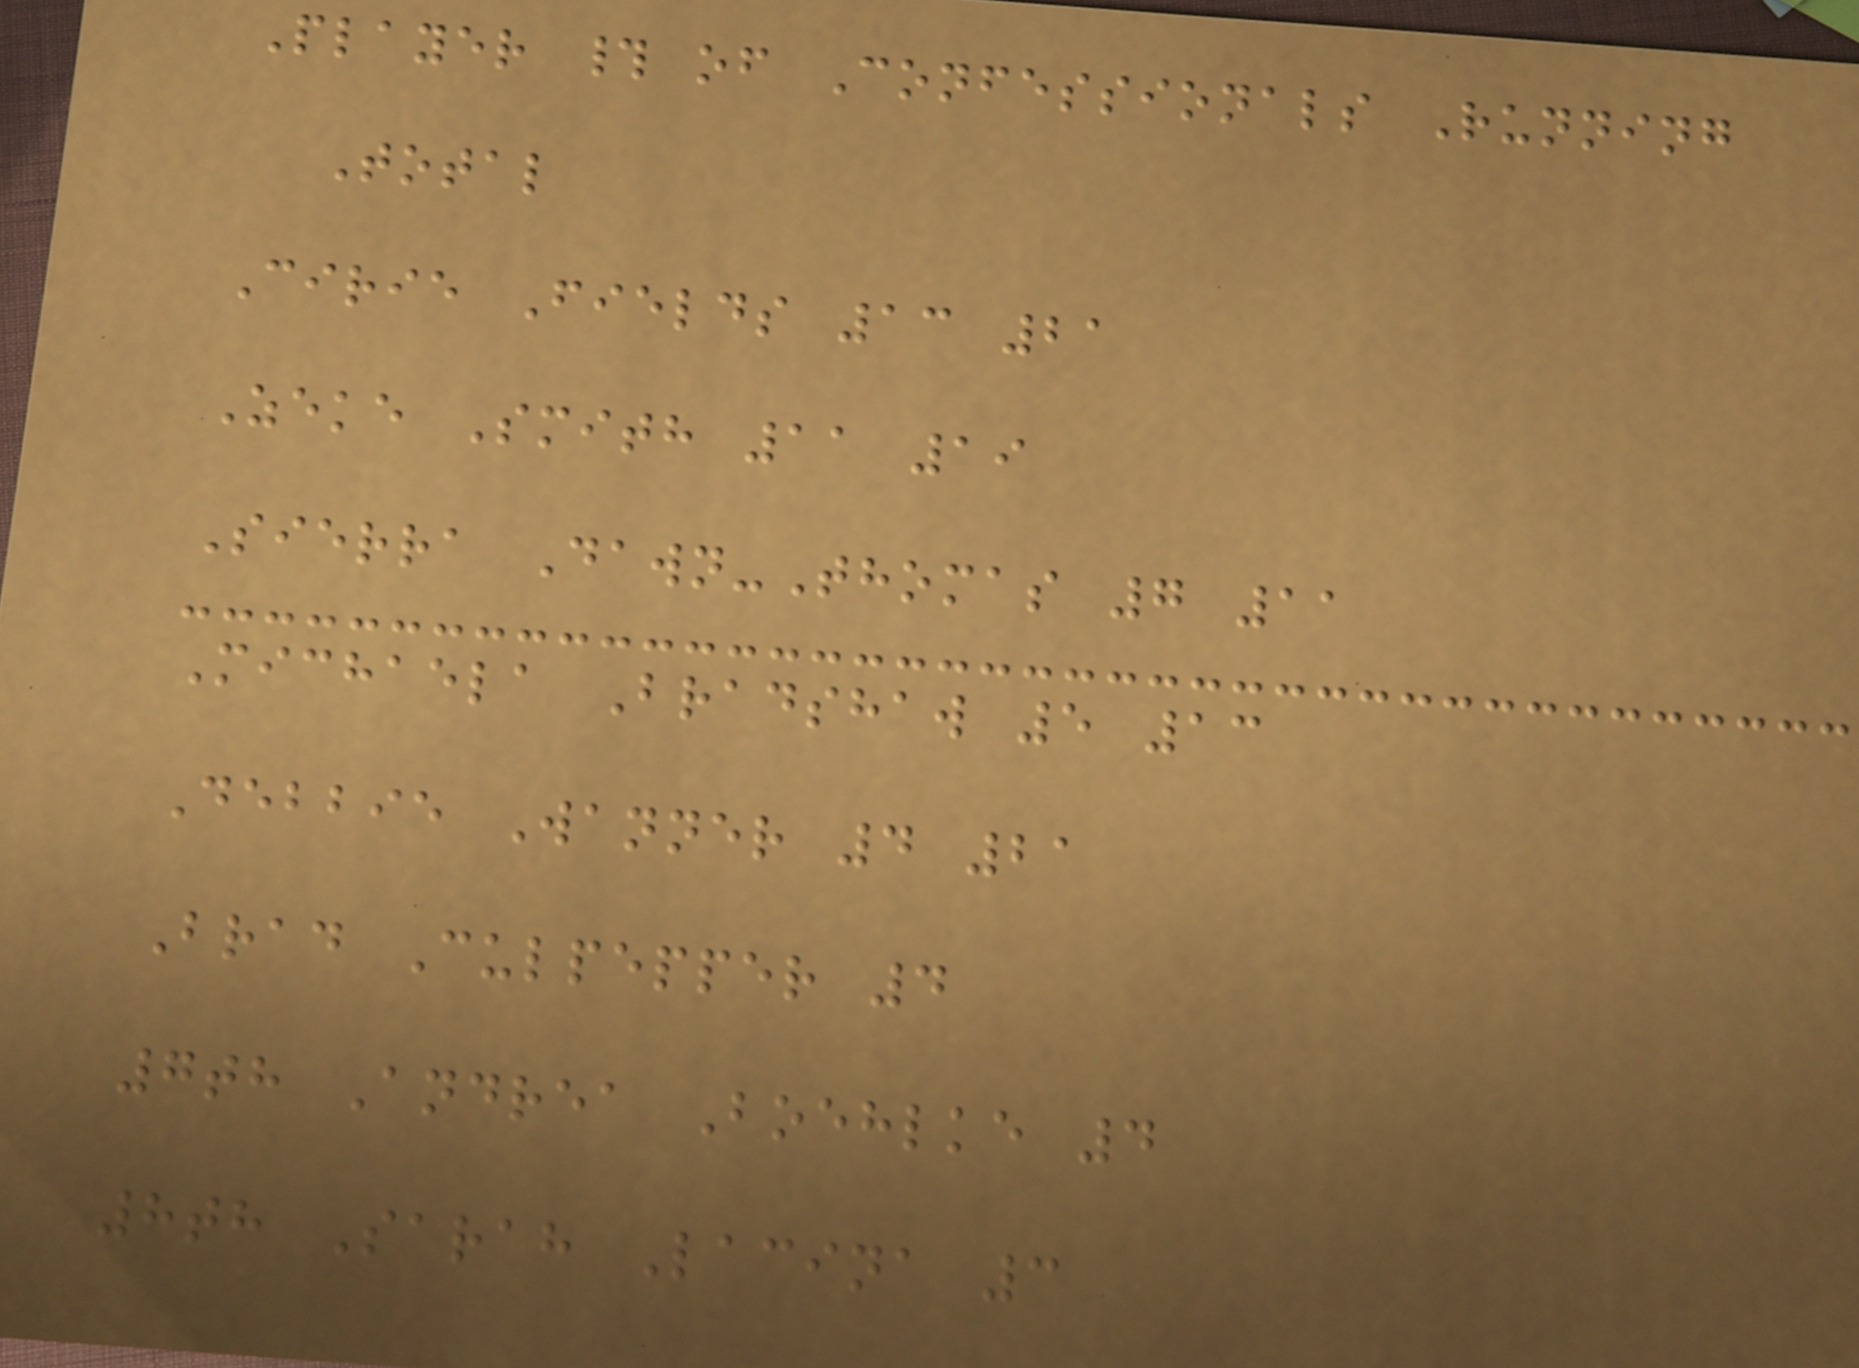Player # of Confessionals Running
Total
Cirie Fields 13 21
Zeke Smith 11 19
Sierra Dawn-Thomas 7 11
Michaela Bradshaw 5 13
Debbie Wanner 4 21
Brad Culpepper 4
7th Andrea Boehlke 4
8th Sarah Lacina 3
